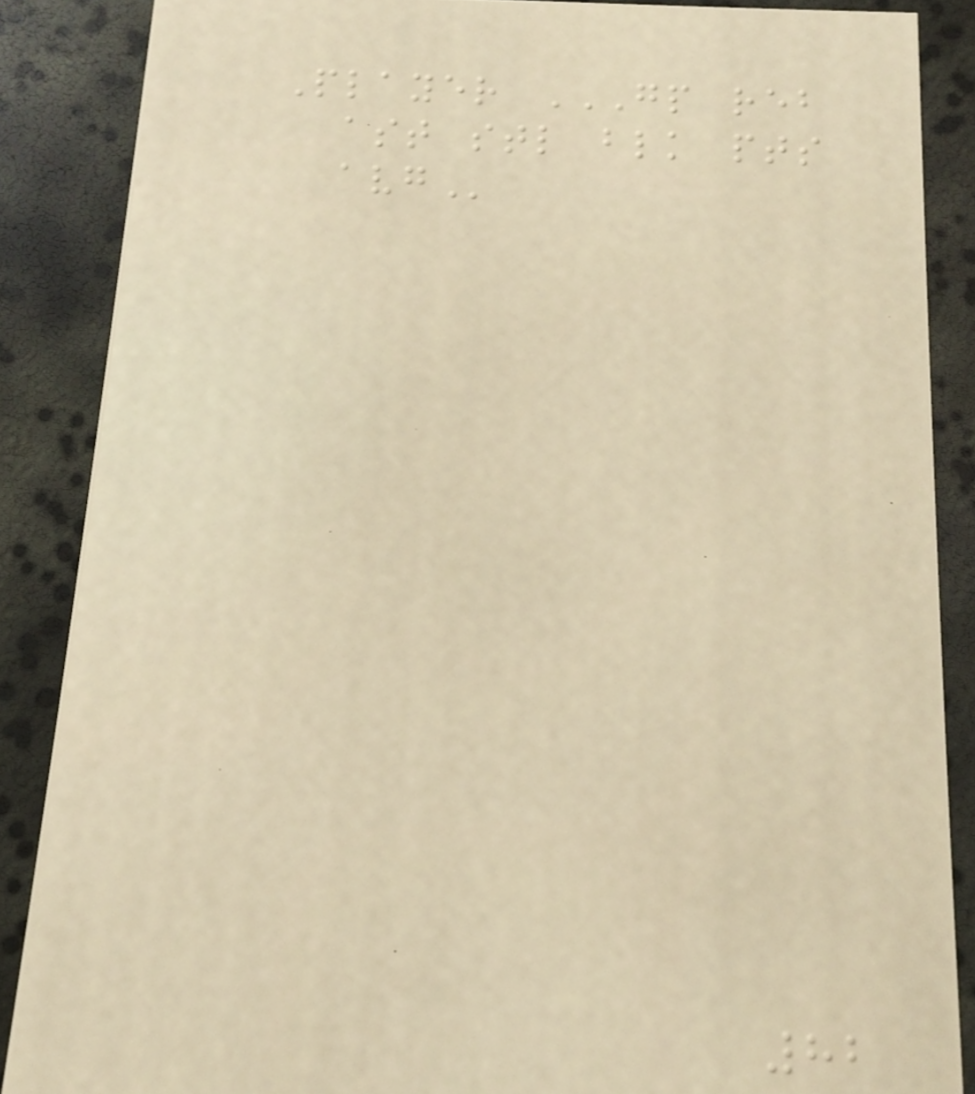Player GP REB
AST STL BLK PTS
AVG
82
